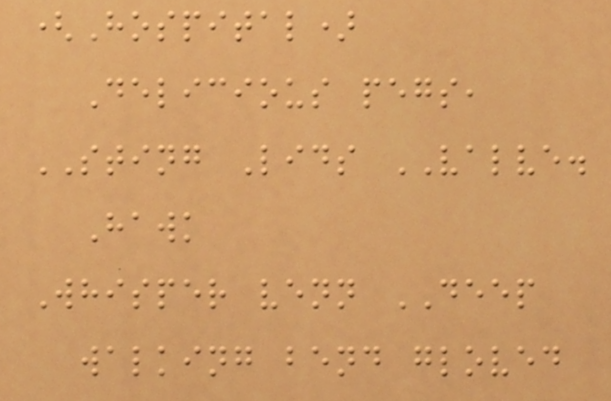(Hospital)
Delicious pegs,
STING Lids VALVE.
Hawk
Whisper venn DEEP
walking bend gloved
